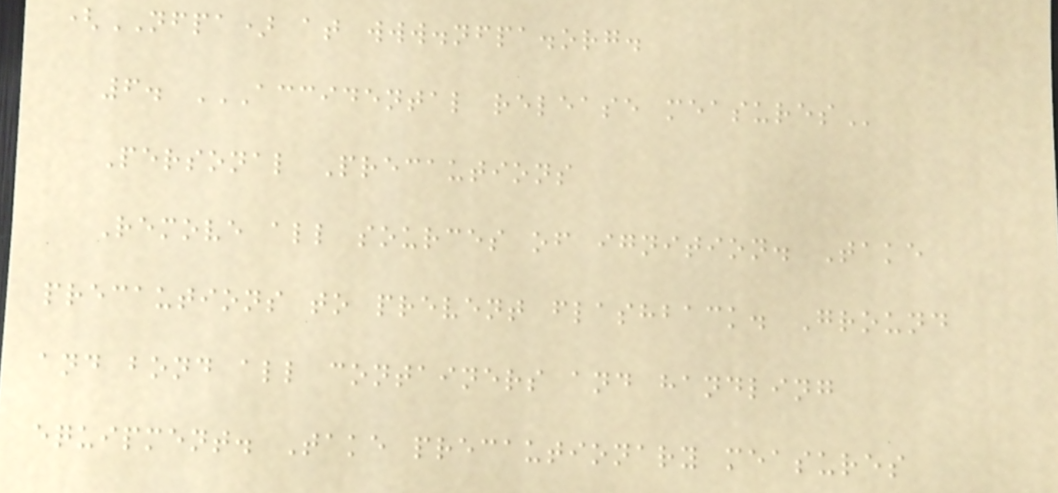(NFPA) at www.nfpa.org.
6. ACCIDENTAL RELEASE MEASURES
Personal Precautions
Remove all sources of ignition. Take
precautions to prevent flashback. Ground
and bond all containers and handling
equipment. Take precautionary measures
